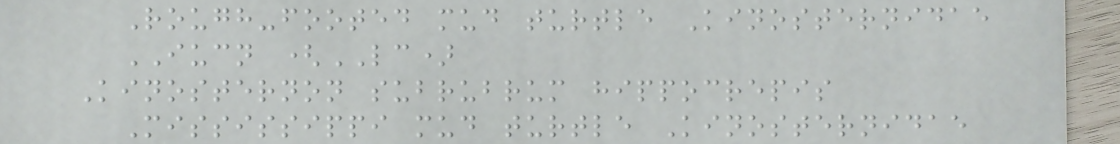Rough-footed mud turtle Kinosternidae
IUCN (LC)
Kinosternon subrubrum hippocrepis
Mississippi mud turtle Kinosternidae
